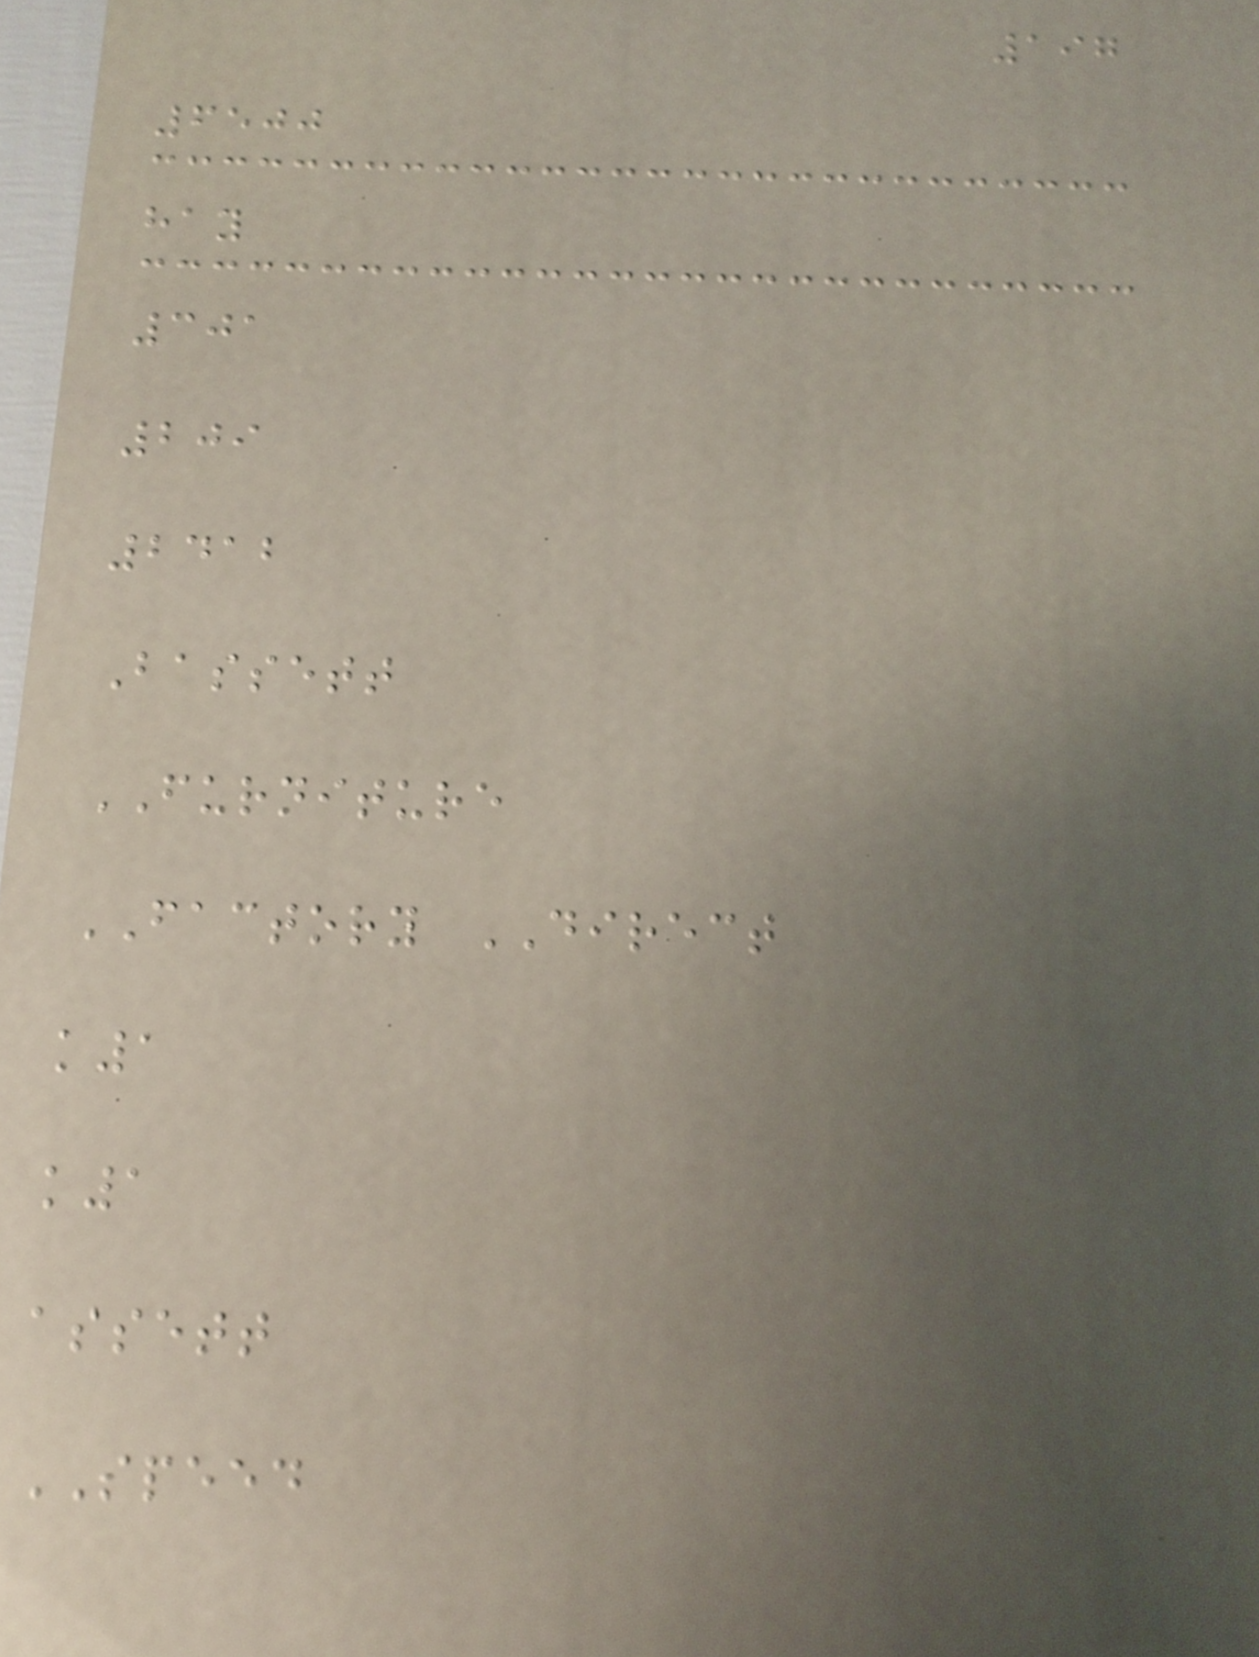197
6500
hay
301
209
2412
Bassett
FURNITURE
FACTORY DIRECT
k1
k1
assett
SPEED
